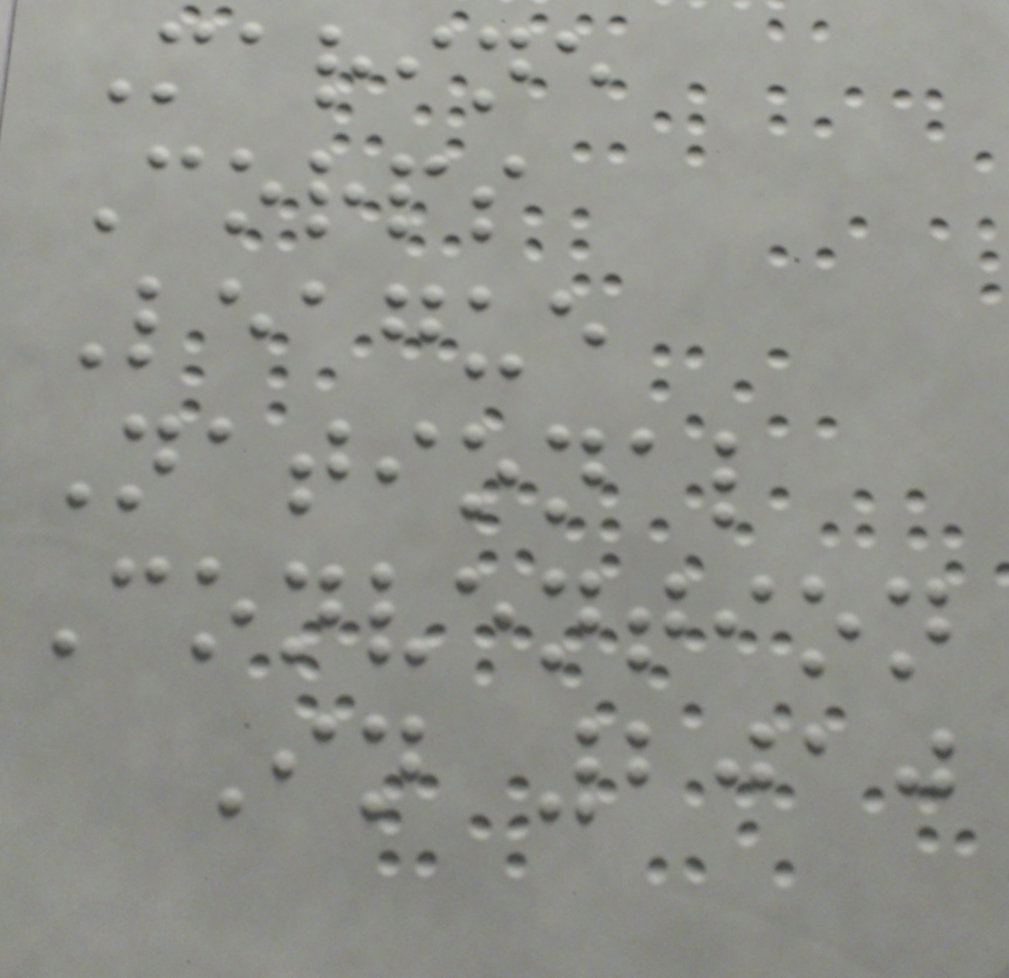Marine
Corps
League
National
Convention
In 2010
